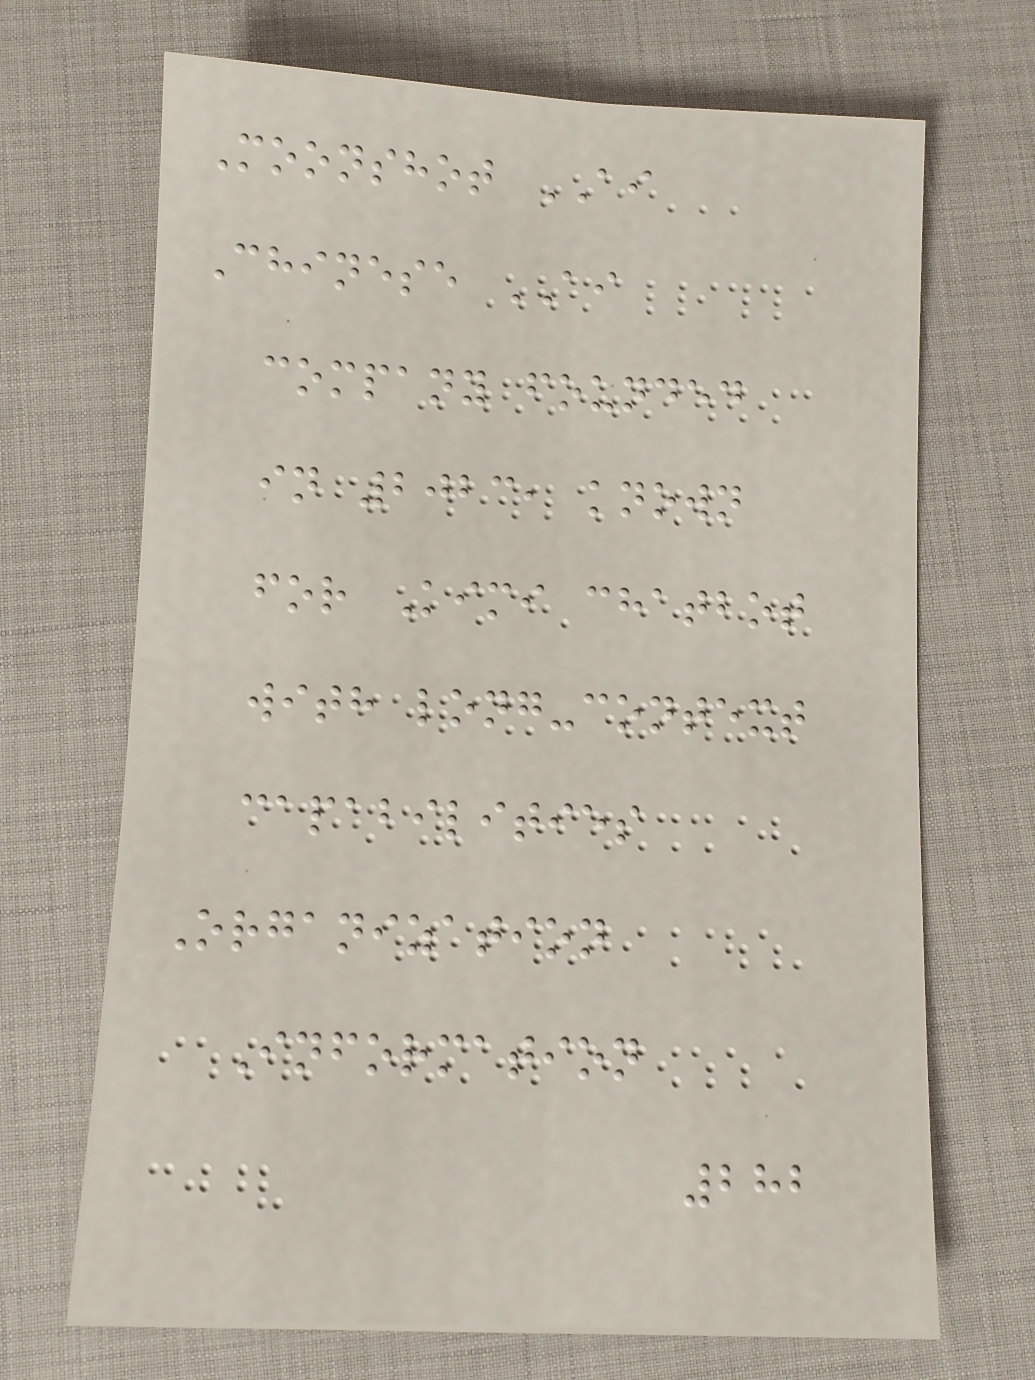Moonshot AI
Chinese AI
company founded
in 2023, known
for Kimi chatbot
with long-context
capabilities
Organization
Information
282
